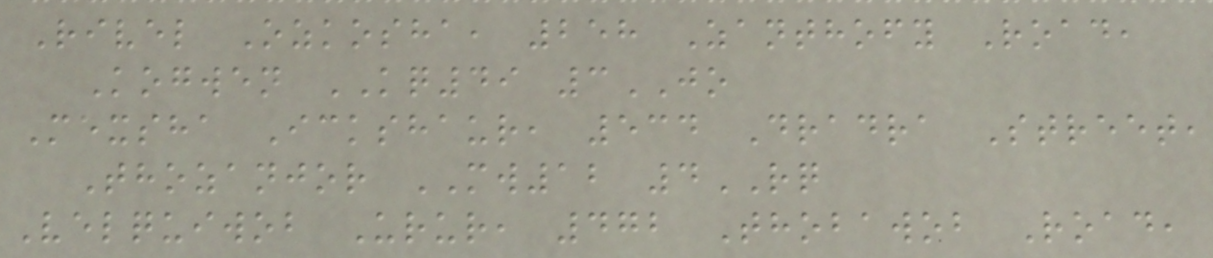Rivel Ozkosha, 258 Zanthofy Road,
Kogwen KQ49 3JO
Mexsha Ickshaur, 534 Dradra Street,
Thozanjor MW12 4RQ
Velquiwob Urur, 472 Thobawob Road,
